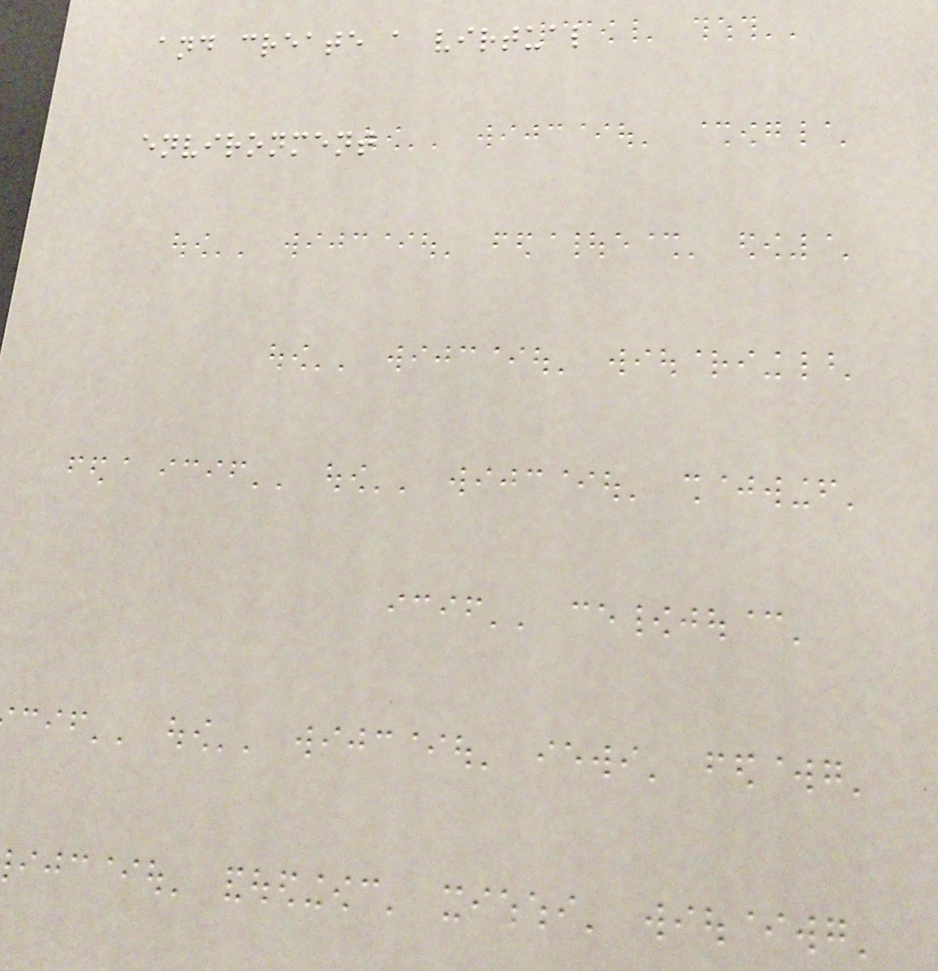and create a virtual
environment
